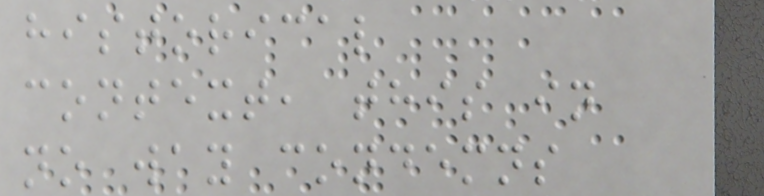historical
context, this in
no way condemns
